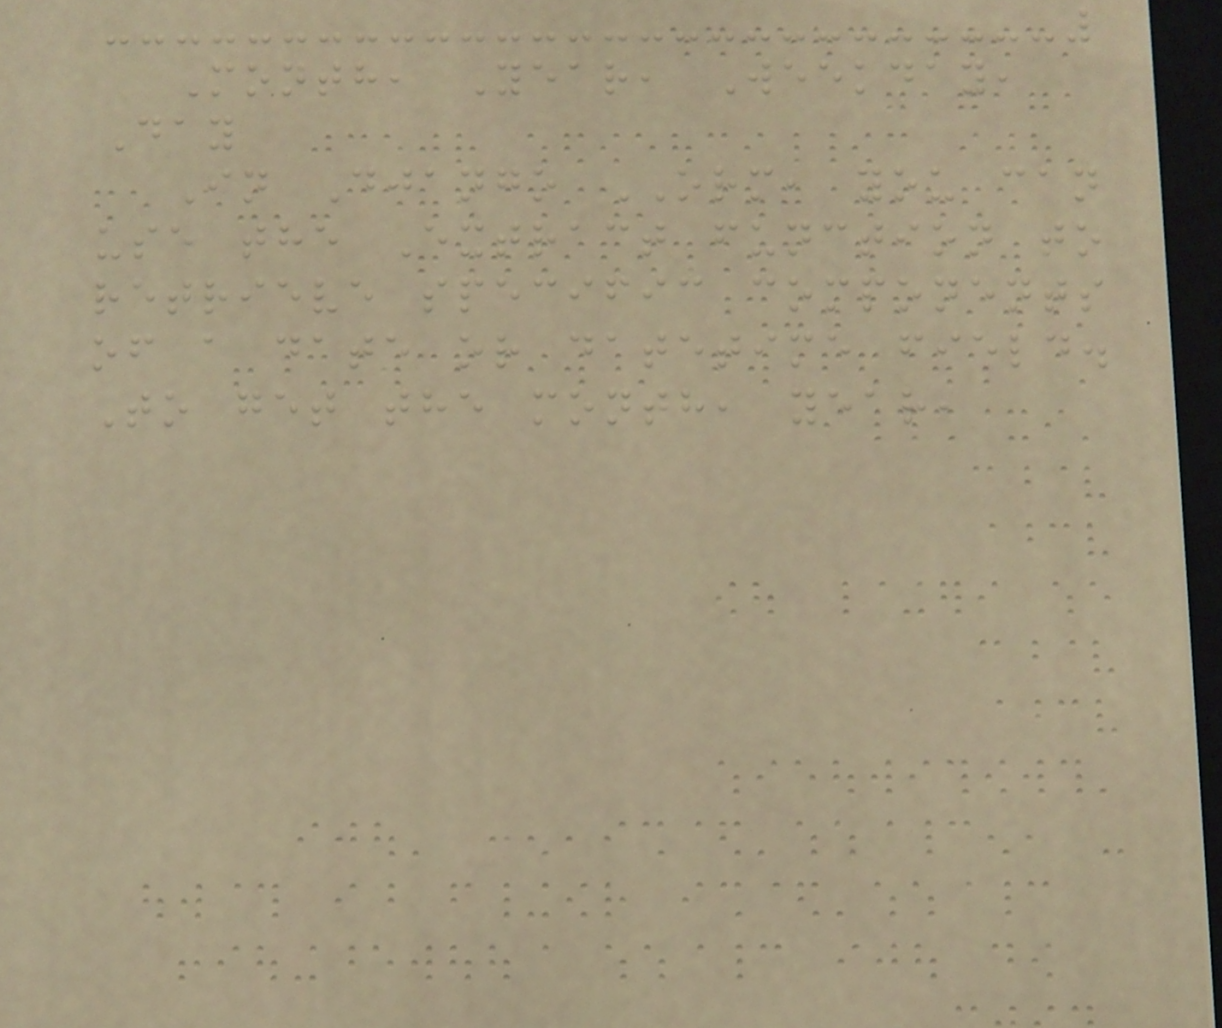Month, Year, Weekday,
Day
In Django ORM, you can
use the Extract function to
retrieve specific components
of a date or datetime field.
To get the month, year,
